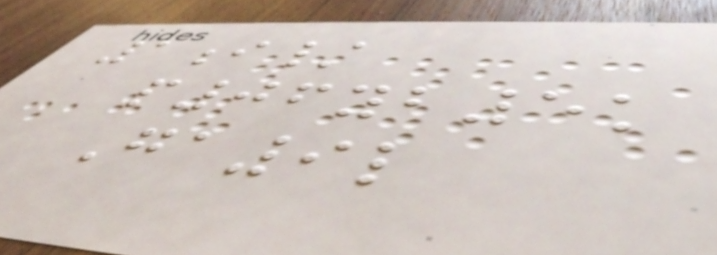1i/
p06yb5k
Ga9l
